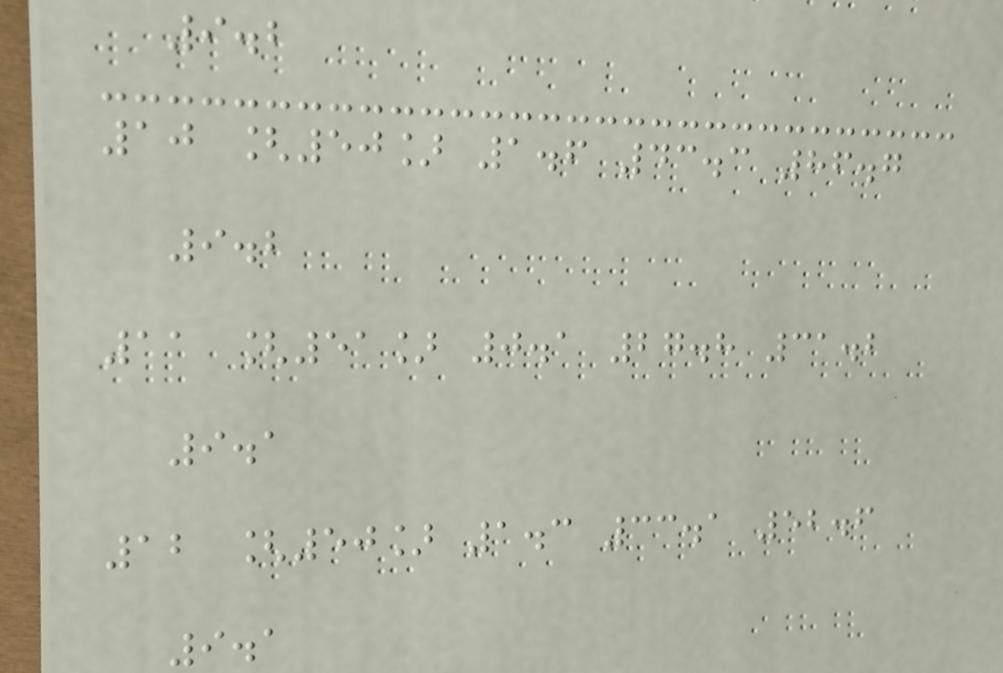9.2
10 [50] 1.6 43.3 86.7
9.2
11 [51] 0.1 27.8 31.2
9.1
12 [50] 1.3 33.1 52.6
9.1
